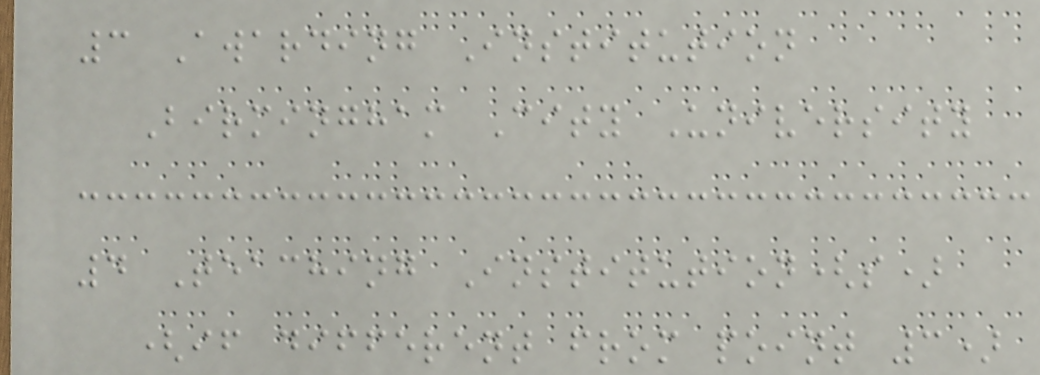3 Awarding Institution
Birmingham City University
4 Teaching Institution(s)
(if different from point 3)
